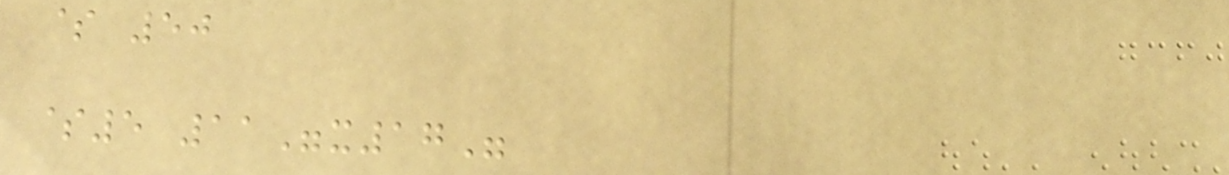$ 50
$5 11"x17"
